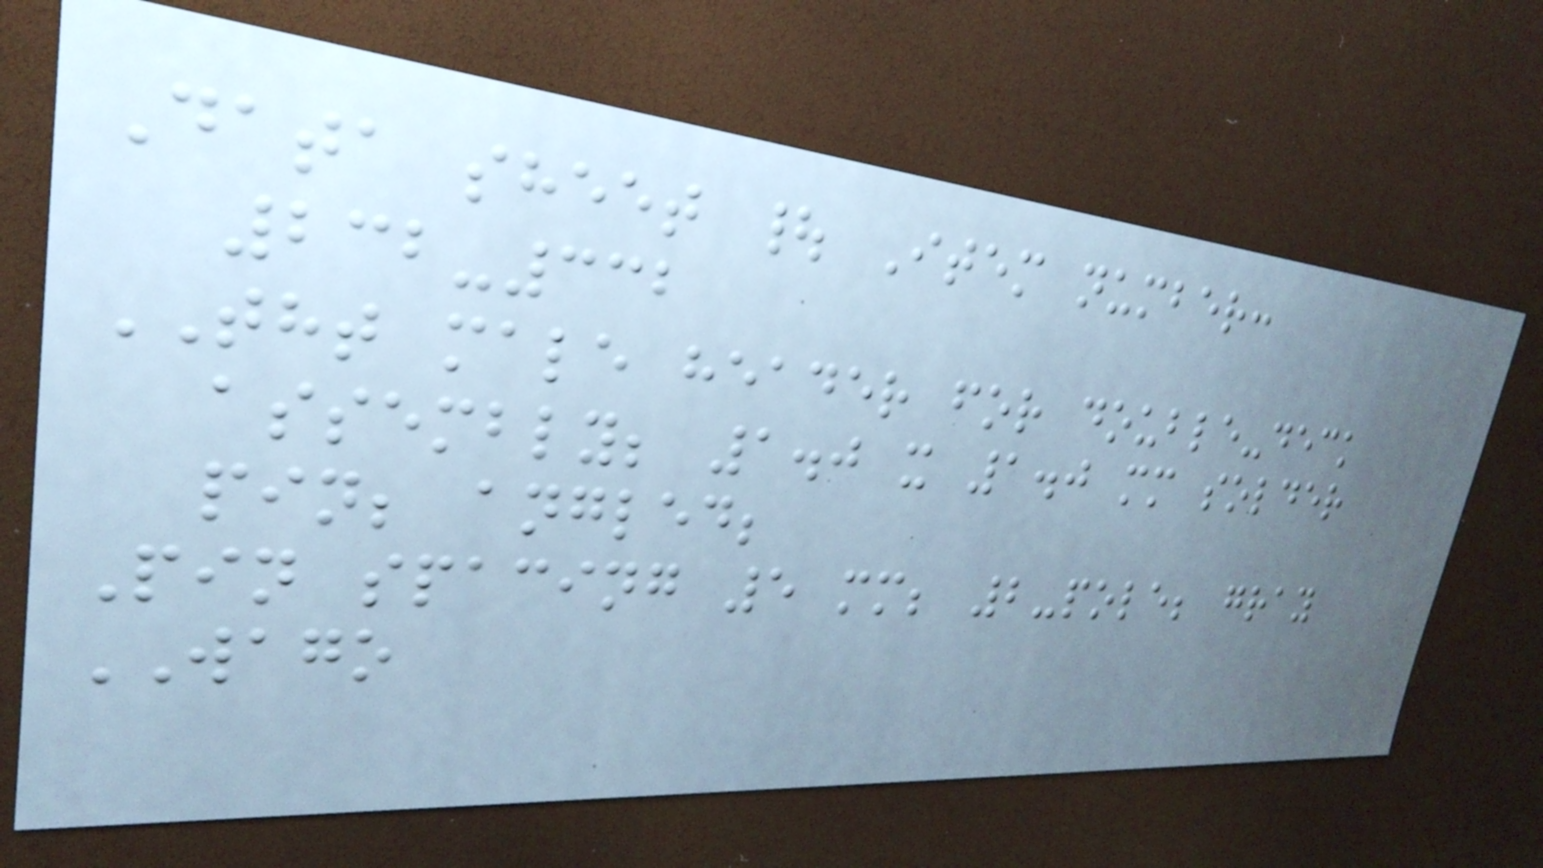Data sheet | Item number:
232-332
THT male header for double-deck
assembly; 1.0 x 1.0 mm solder
pin; angled;
Pin spacing 5 mm; 2-pole; gray
WAGO
